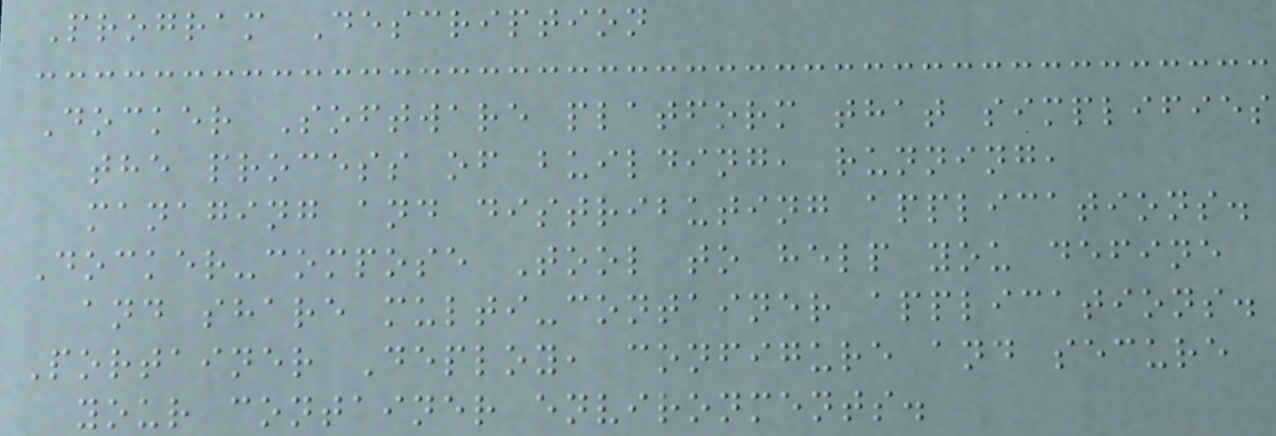Program Description
Docker Software platform that simplifies
the process of building, running,
managing and distributing applications.
Docker-compose Tool to help you define
and share multi-container applications.
Portainer Deploy, configure and secure
your container environments.
